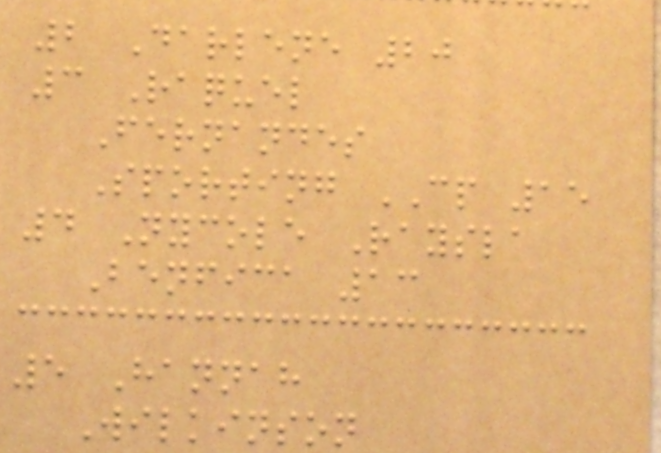2 Darlene 20
3 Raquel
Fernandes
Sporting CP 15
4 Nycole Raysla
Benfica 13
5 Hannah
Wilkinson
